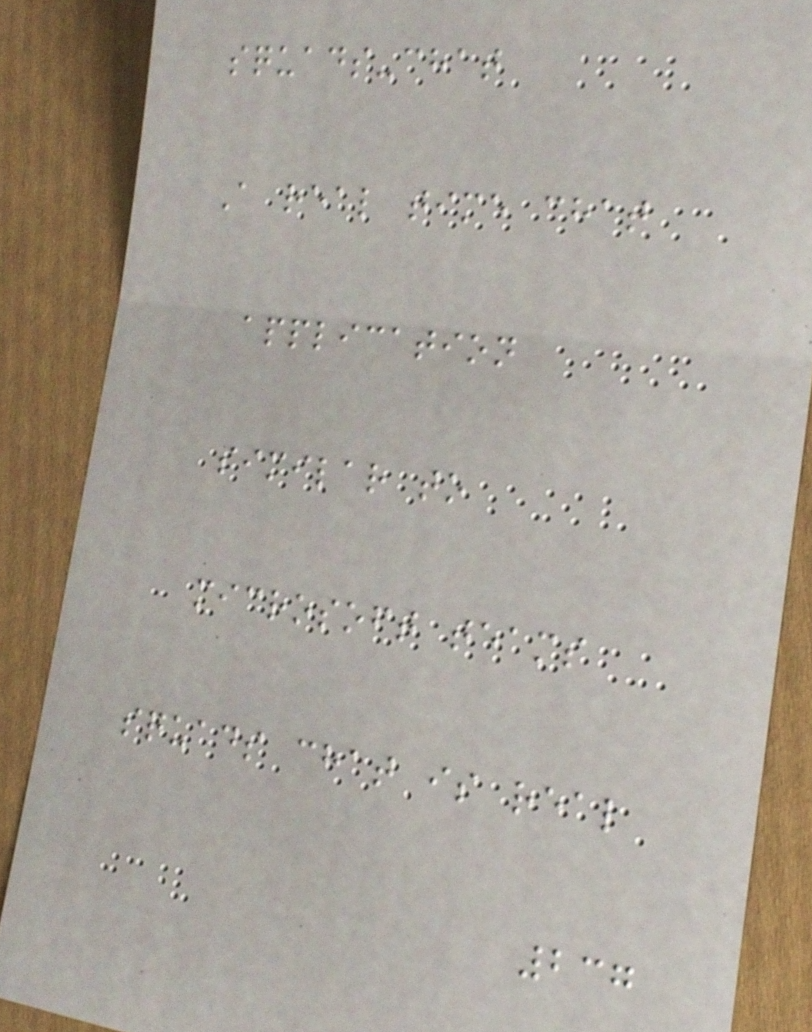squads-chat
A real time chat
application
similar to
microsoft teams
squads chat is real
237
